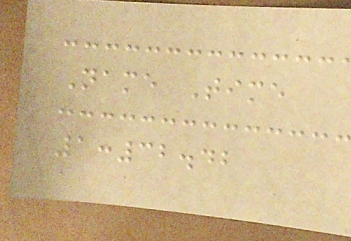Name Time
1:32.42
